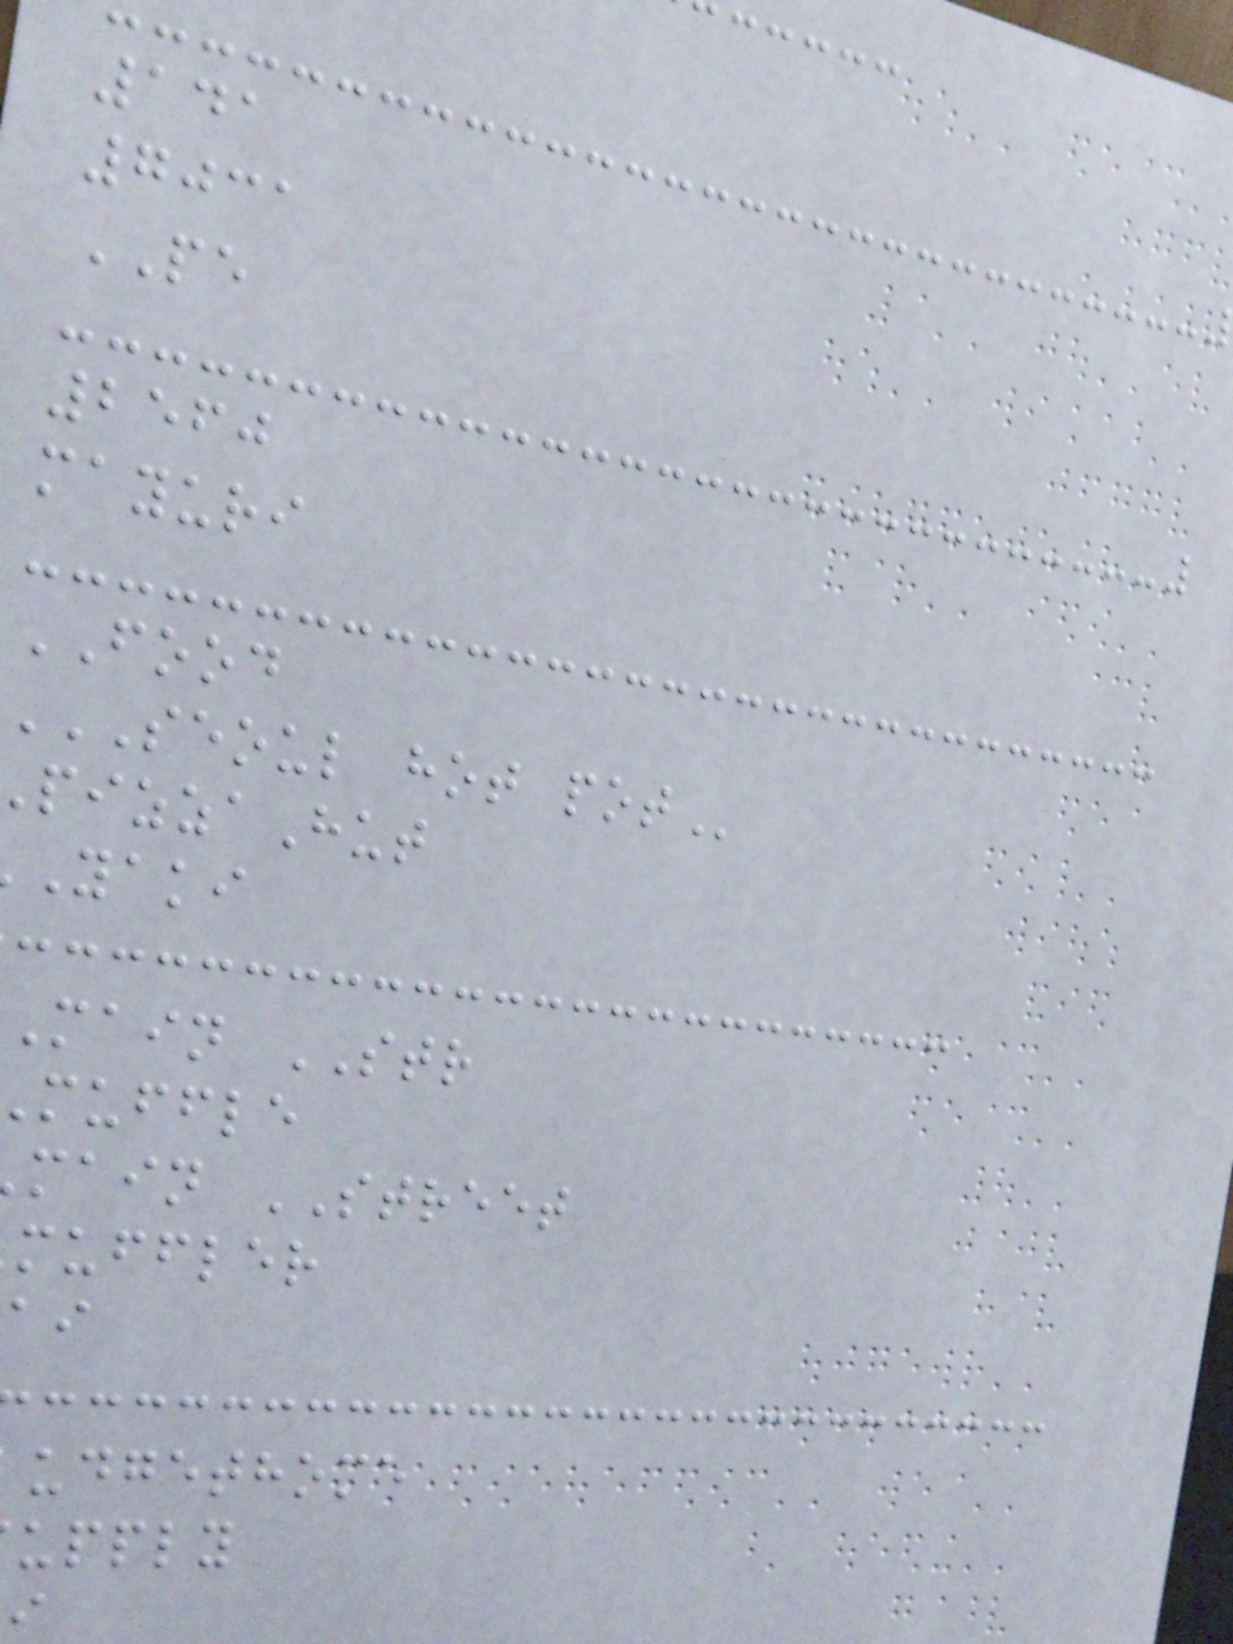141
7031
PE
2560
mayuri
FOOD
SEOUL HOT POT
izzaHut
yaki
main STR
muffle
main STREET
muffler
udgethome
upply
